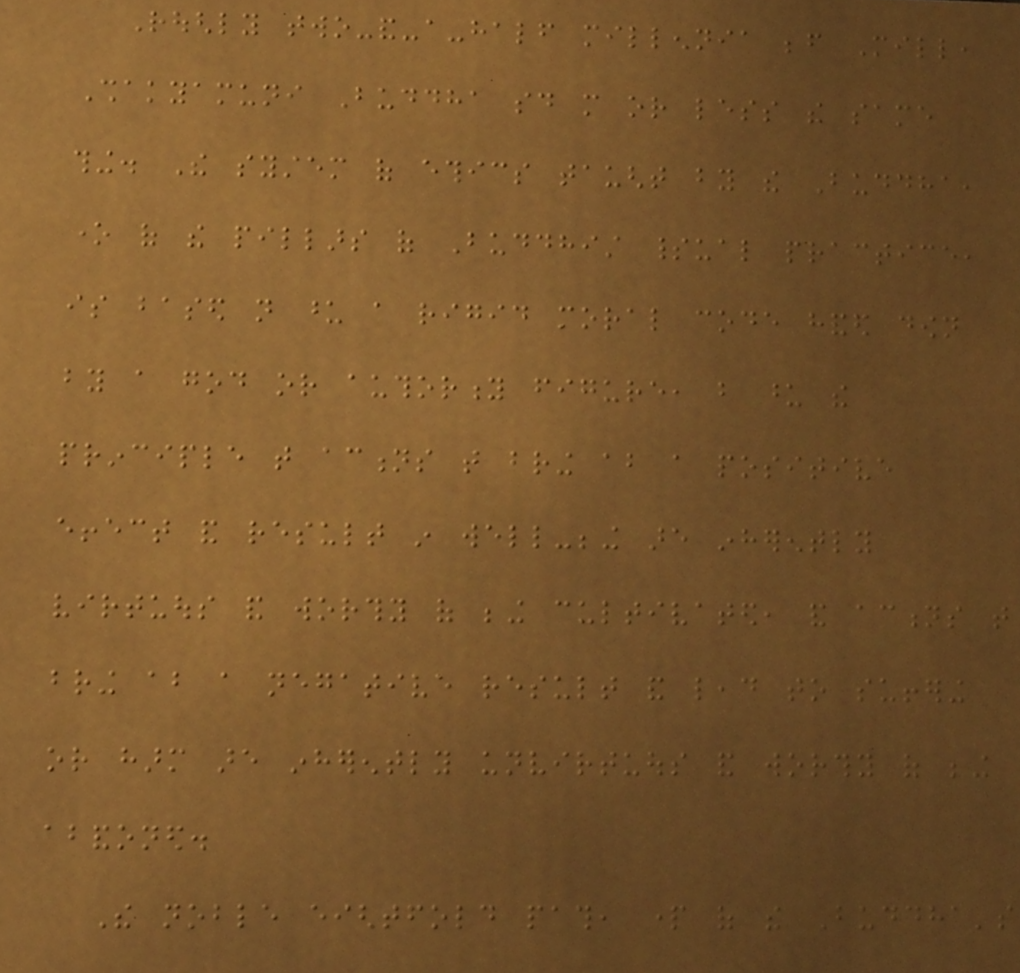Roughly two-and-a-half millennia before Mill,
Shakyamuni Buddha said more or less the same
thing. The system of ethics taught by the Buddha,
one of the pillars of Buddhist spiritual practice,
is based not upon a rigid moral code handed down
by a god or authority figure, but upon the
principle that actions that bring about a positive
effect and result in well-being are inherently
virtuous and worthy of being cultivated, and actions that
bring about a negative result and lead to suffering
or harm are inherently unvirtuous and worthy of being
abandoned.
The noble eightfold path, part of the Buddha's
